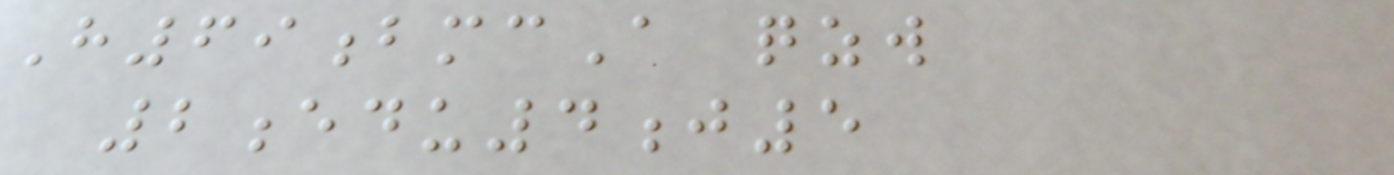H69bmcA qzw
2edu4j5
